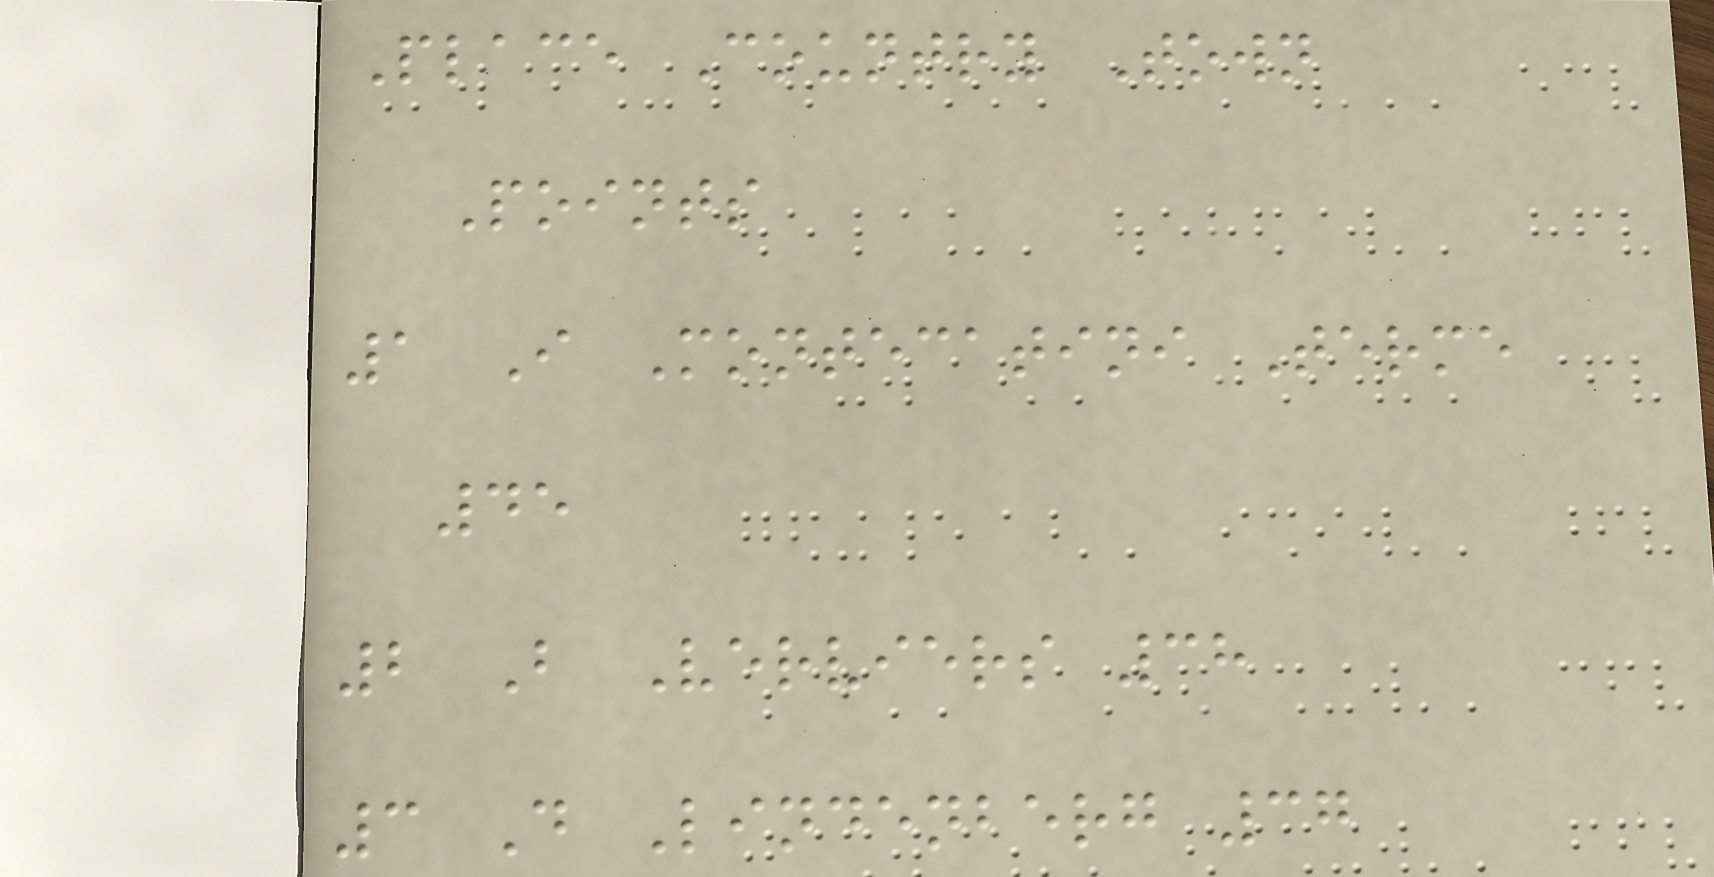Place Country Town
Points
1 I Montecatini Terme
45
2 B Verviers 38
3 D Lindenberg 37
